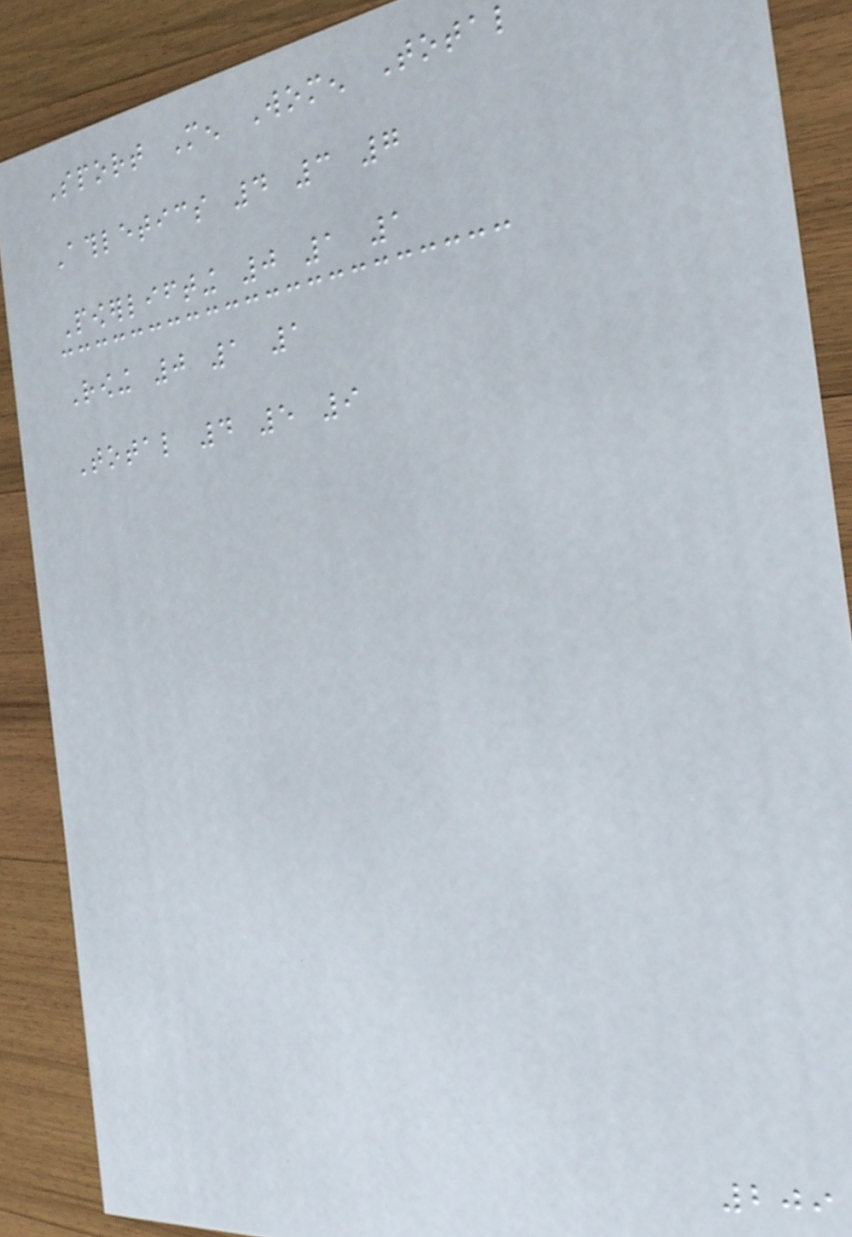Sport Men Women Total
Athletics 4 3 7
Powerlifting 0 1 1
Rowing 0 1 1
Total 4 5 9
209
